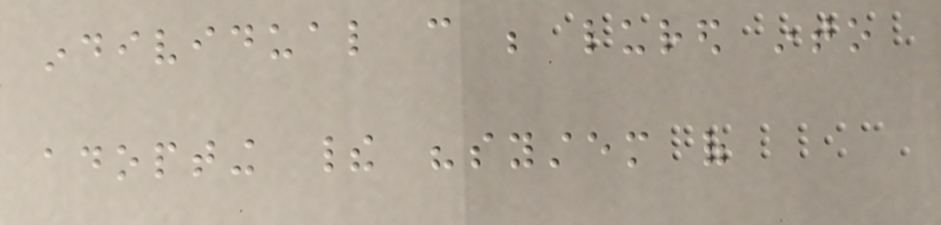individual can be lured into
adopting their "system of
